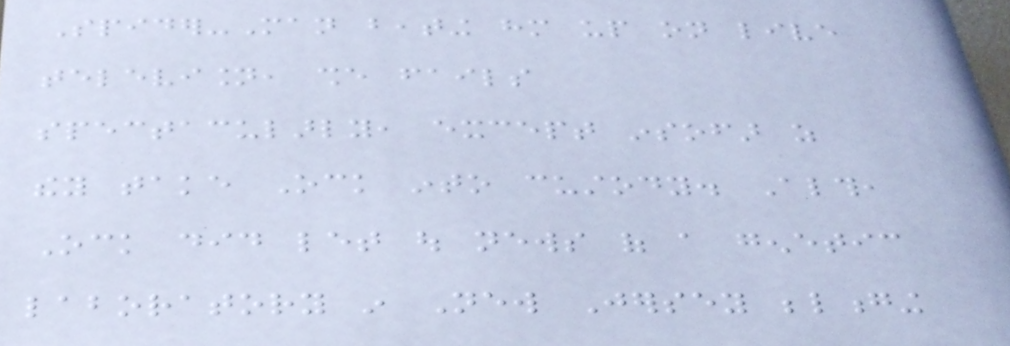Spider-Man beating him up on live
television, she fails
spectacularly, except insofar as
they take Ock into custody. Although,
Ock did let out news of a genetic
laboratory in New Jersey belonging
